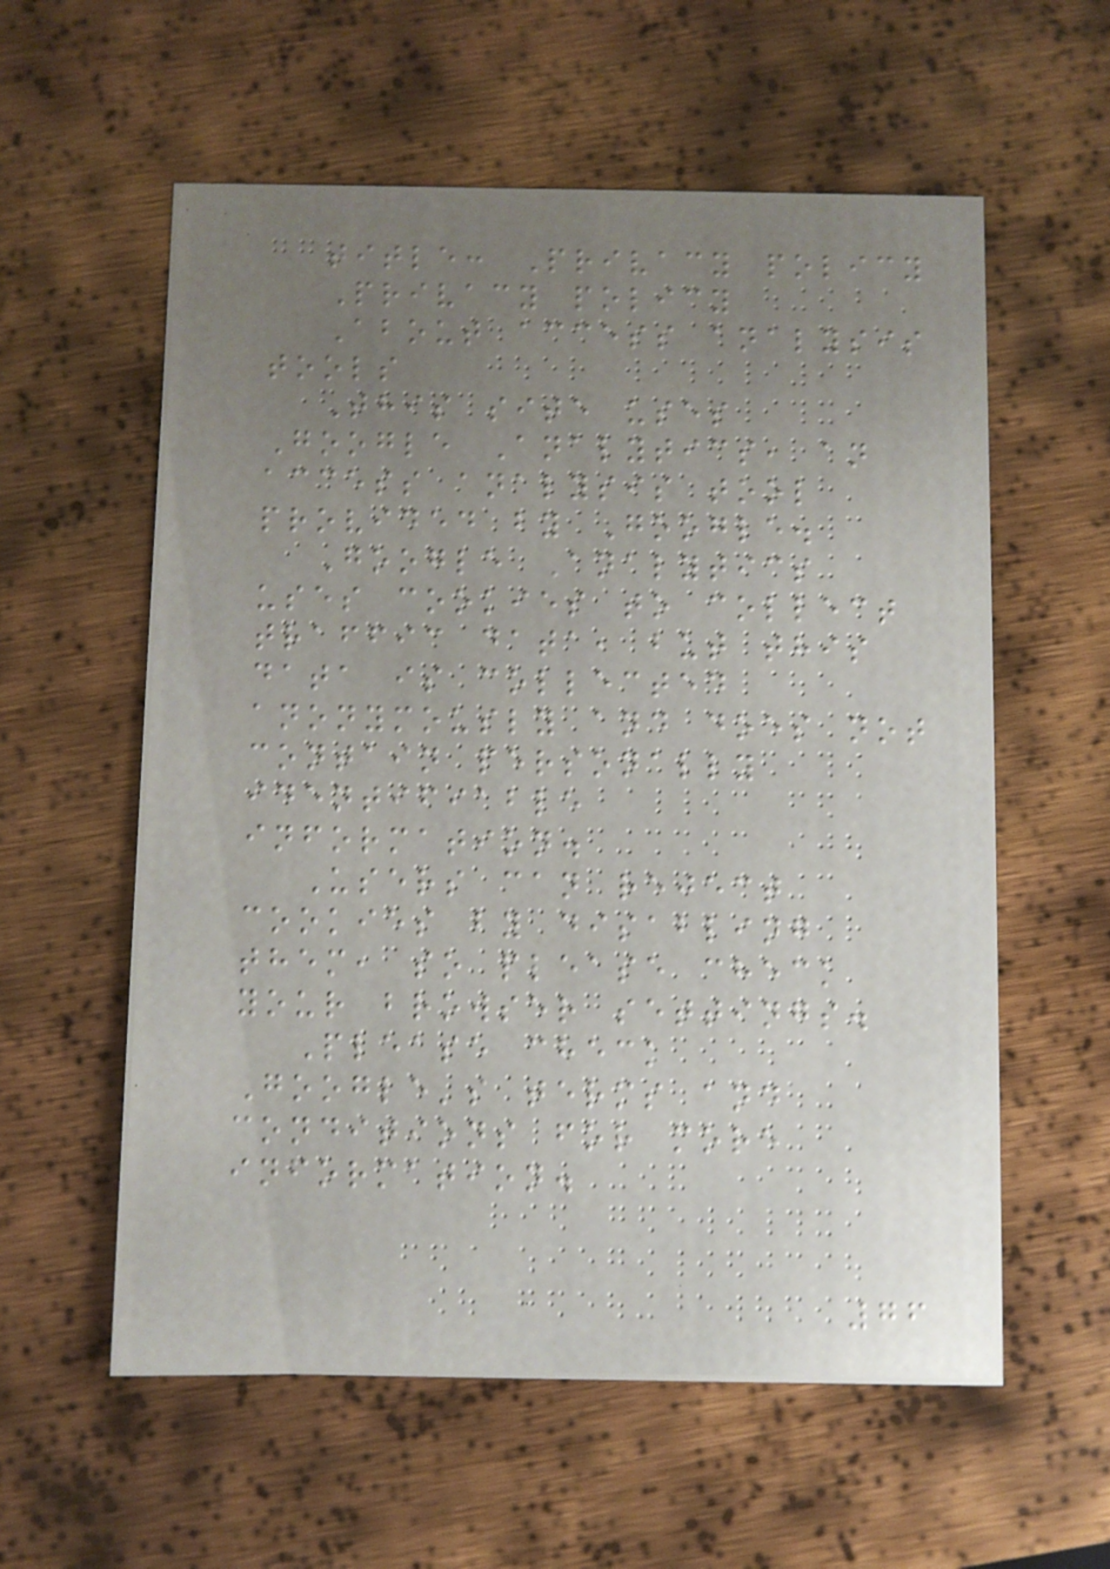title: Privacy policy
Privacy policy
About access analysis
tools
This site uses
Google Analytics, an
access analysis tool
provided by Google.
Google Analytics
uses cookies to collect
traffic data, but this
data is collected
anonymously and does not
contain personally
identifiable
information.
Users can reject
cookies by disabling
them, so please check
your browser settings.
Please check
Google's terms and
conditions for more
information.
76
